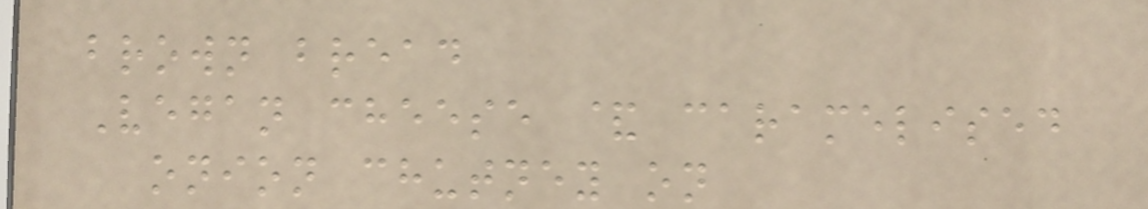brown bread
Vegan cheese & caramelised
onion chutney on
